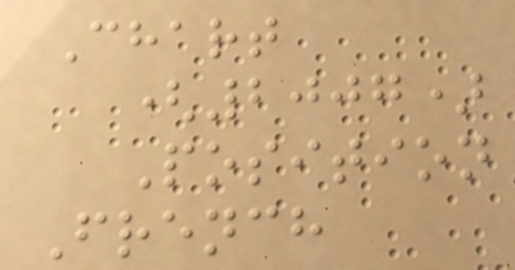Chart
(2007)
Position
French
